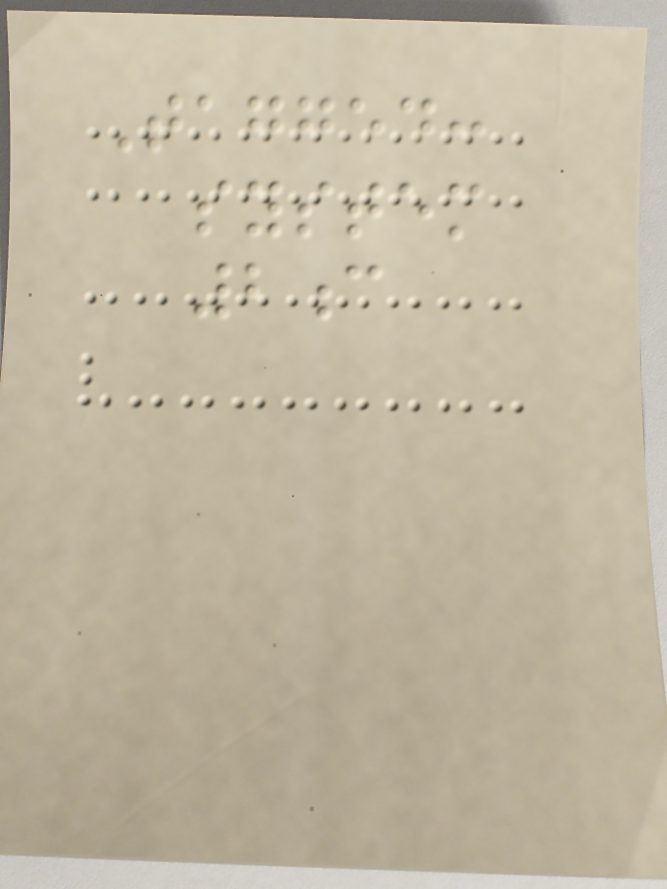Tagged:
system
2c
